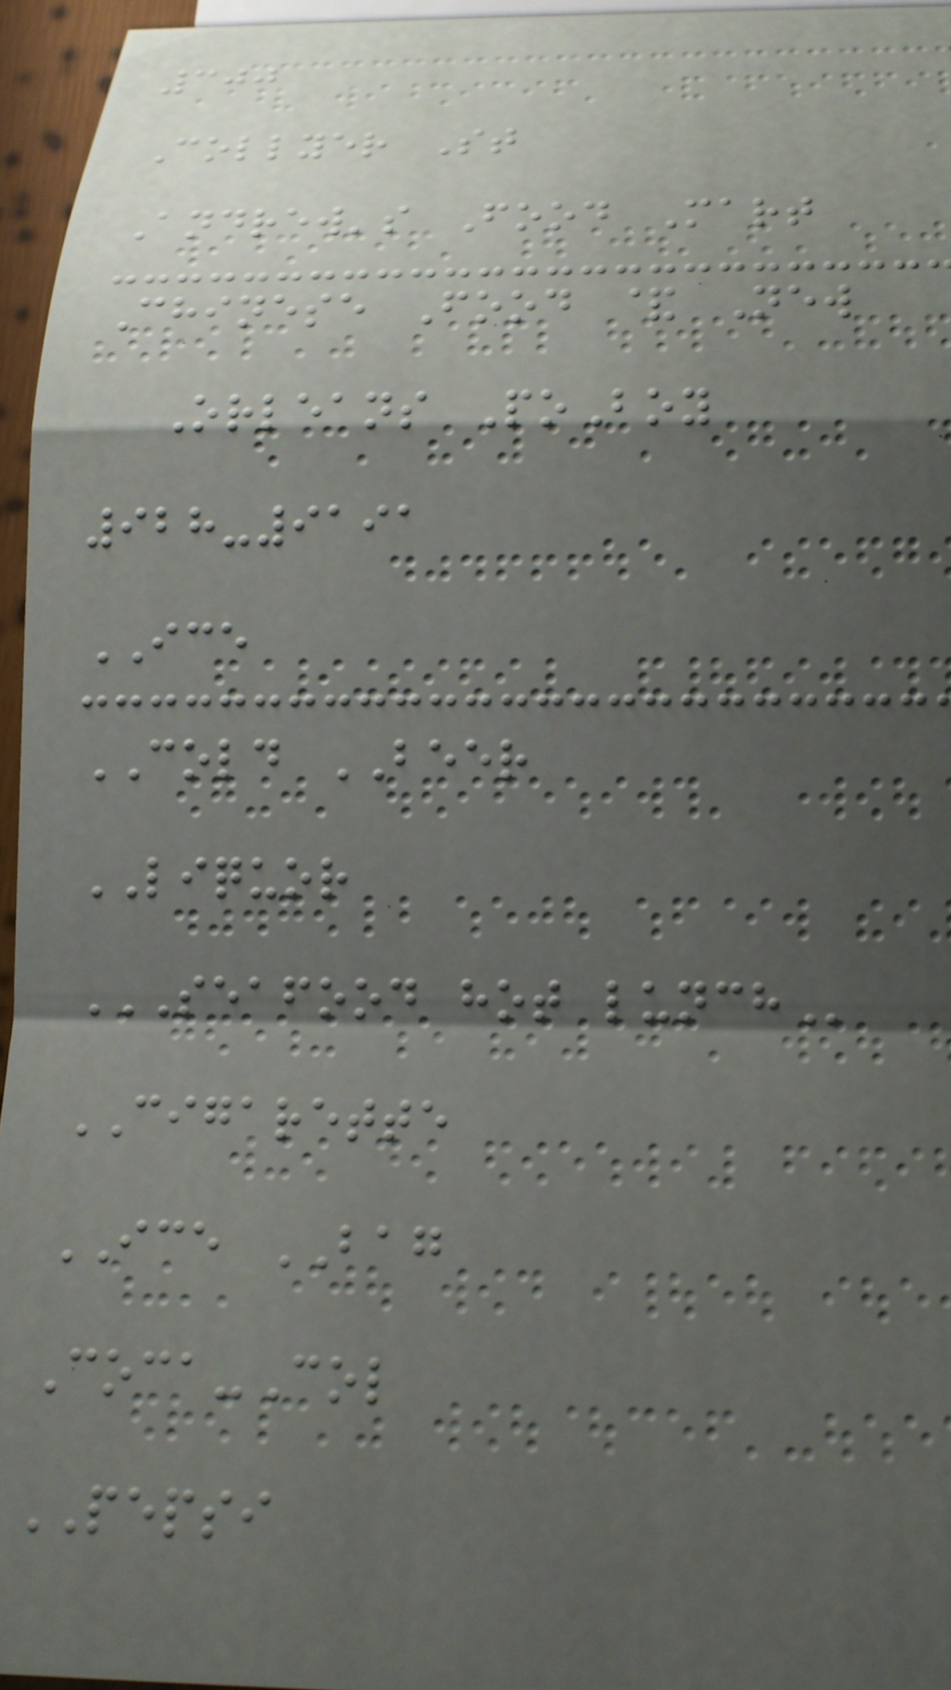300
Collyer St
Andrew's Food Mart
Chinese Food & New
Orleans PoBoy
928-9191
ICE
COLD BEER
LIQUOR
SEAFOOD HOT LUNCH
CIGARETTE
ICE BAG
Coca-Col
PEPSI
